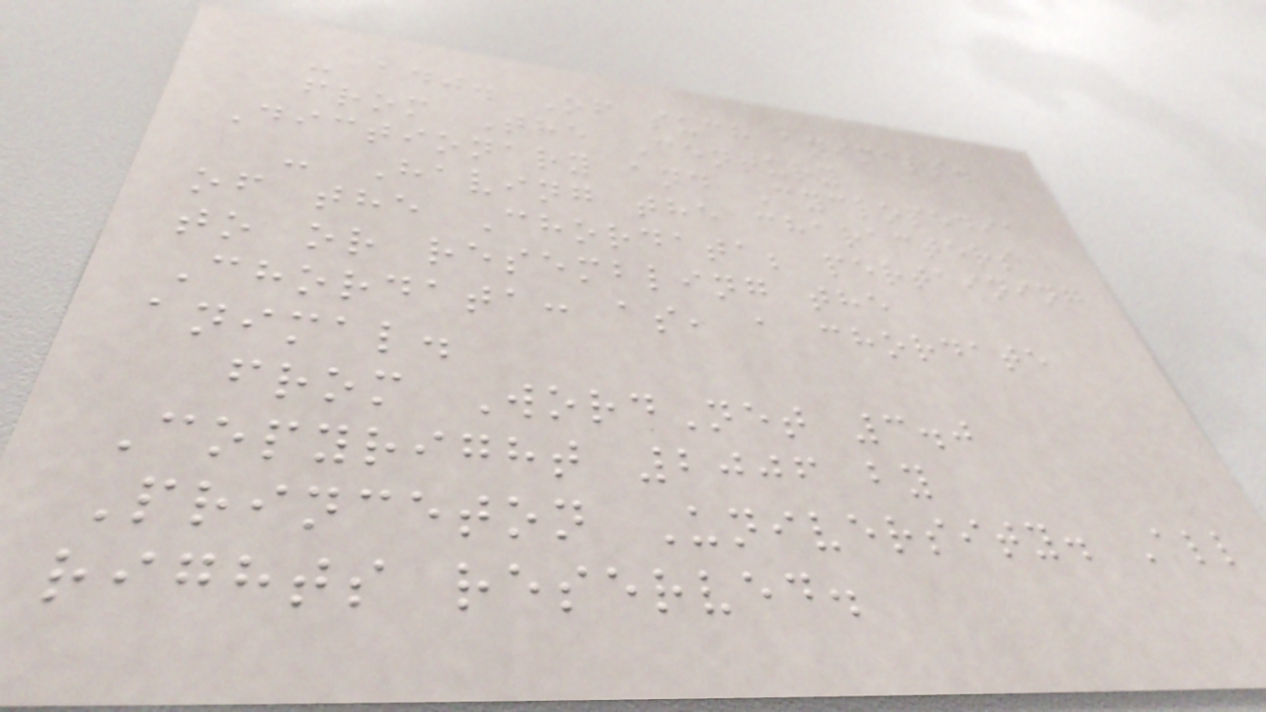- adj. Of such animals.
from The Century
Dictionary and Cyclopedia
- Having the characters
of the Chordata; pertaining
to or resembling the
Chordata: as, a chordate
animal.
from WordNet 3.0
Copyright 2006 by
Princeton University. All
rights reserved.
